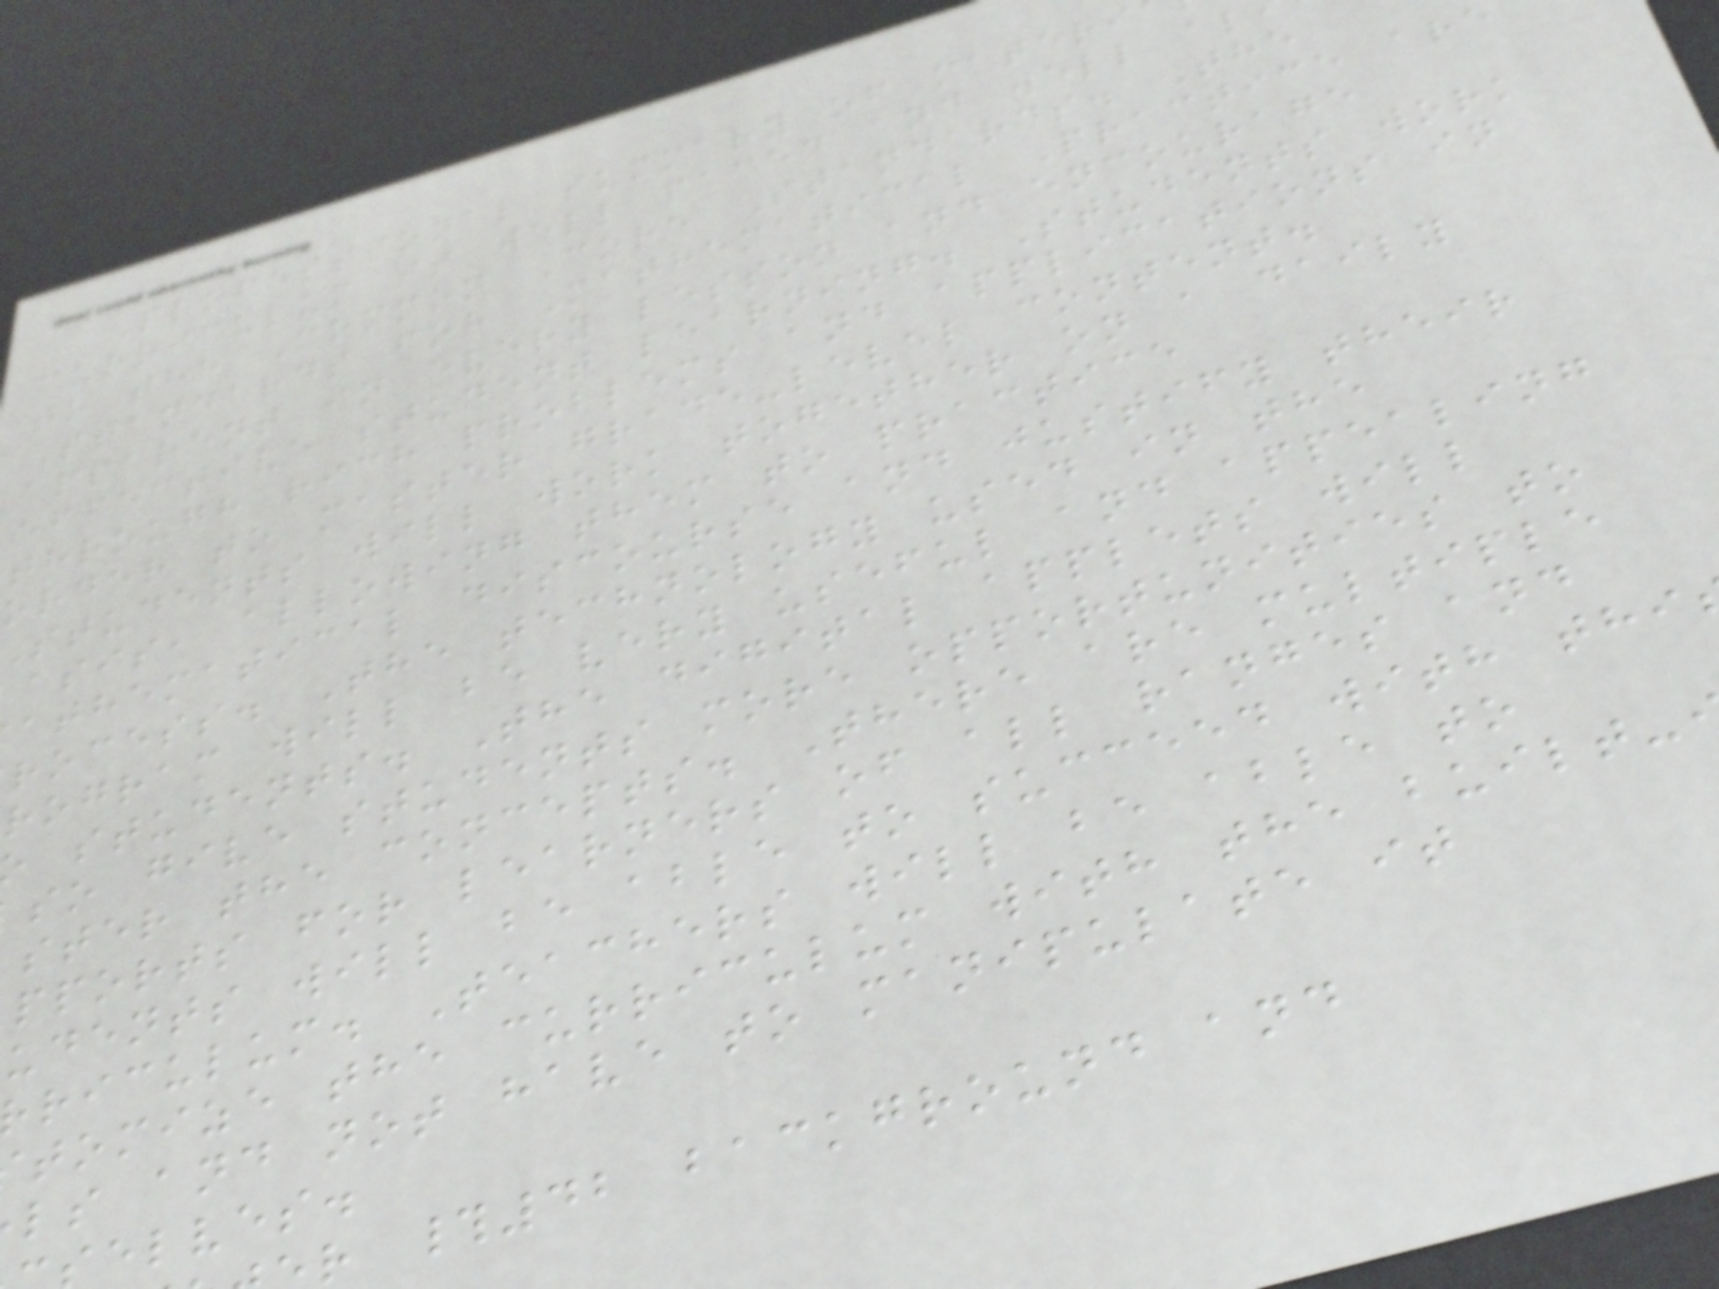Professional summary of materi
curriculum is well paced and well al
to the Common Core Standards. The
Standards for Mathematical Practice are
apparent in every lesson and encourage
effective student learning. Students work
through rich problems and applications in
order to master grade-level content.
students will work together on a daily
asis, allowing them to practice
athematical discourse and justify their
rocess. The technology used in the
rogram will be very useful and appealing
students. The digital applets will
so give students more opportunities to
ster the concepts. There are multiple
pports for learners of all ranges and
udents will be able to succeed with thi
riculum. Teachers will be able to
tomize the curriculum with the built-
ls and not have to manipulate it
elves.
r #42 background and
